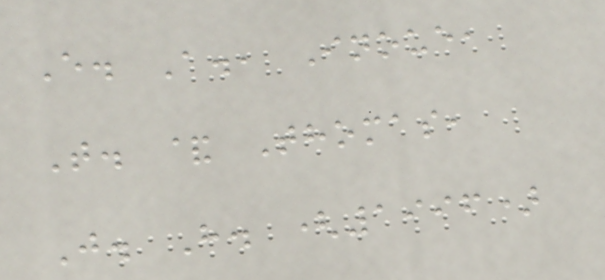E. A., Inoue,
T. & Thomas,
J. H. (1996)
